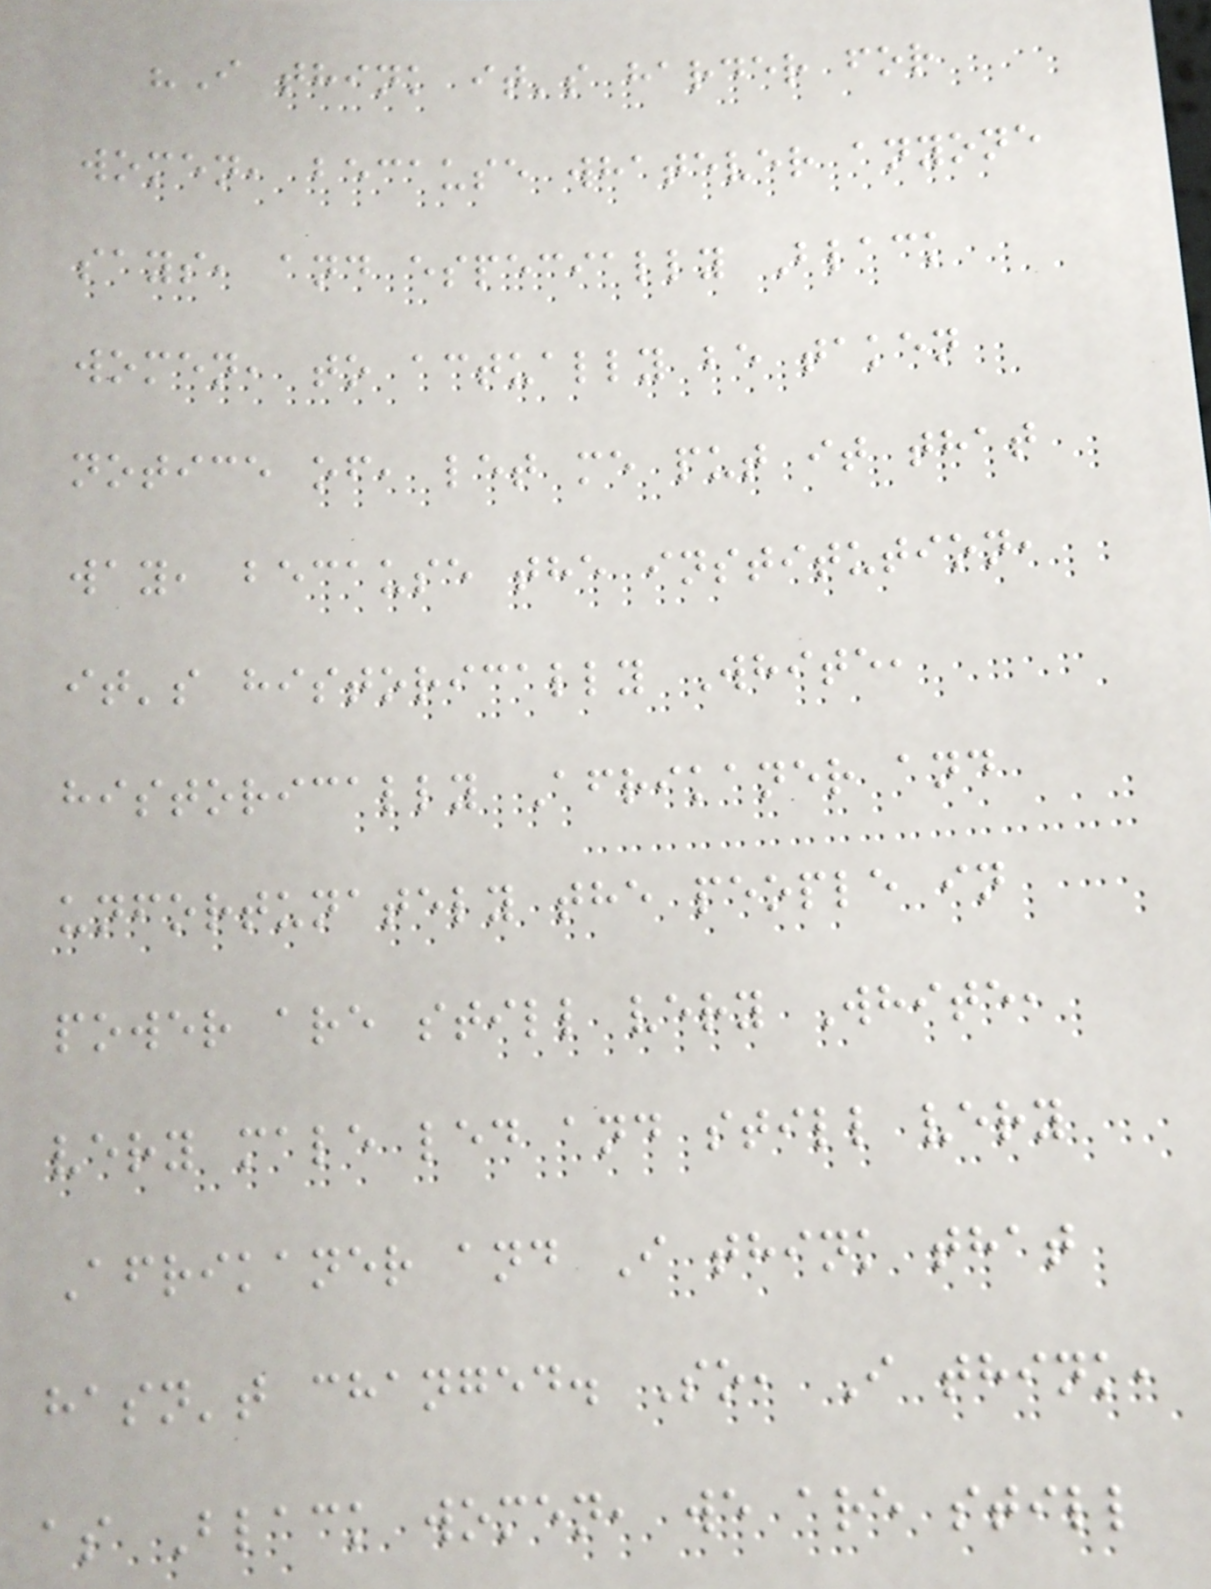"I think it's harder for
women, because whatever anyone
says, and especially Black
women, to actually be taken
notice of, let me put it that
way, because the institution,
it's historically White,
historically Afrikaner and
unfortunately the people in
power are still very White,
very male led and still very
Afrikaner and I think that
hasn't changed. So, I think,
as Black women, we are still
